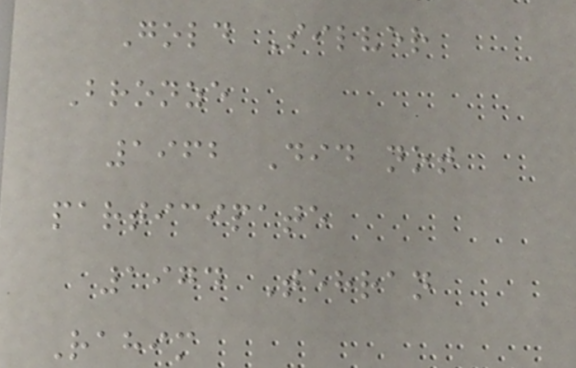Gold Silver
Bronze
1962 Did not
participate
1974 Tehran
Rahim
